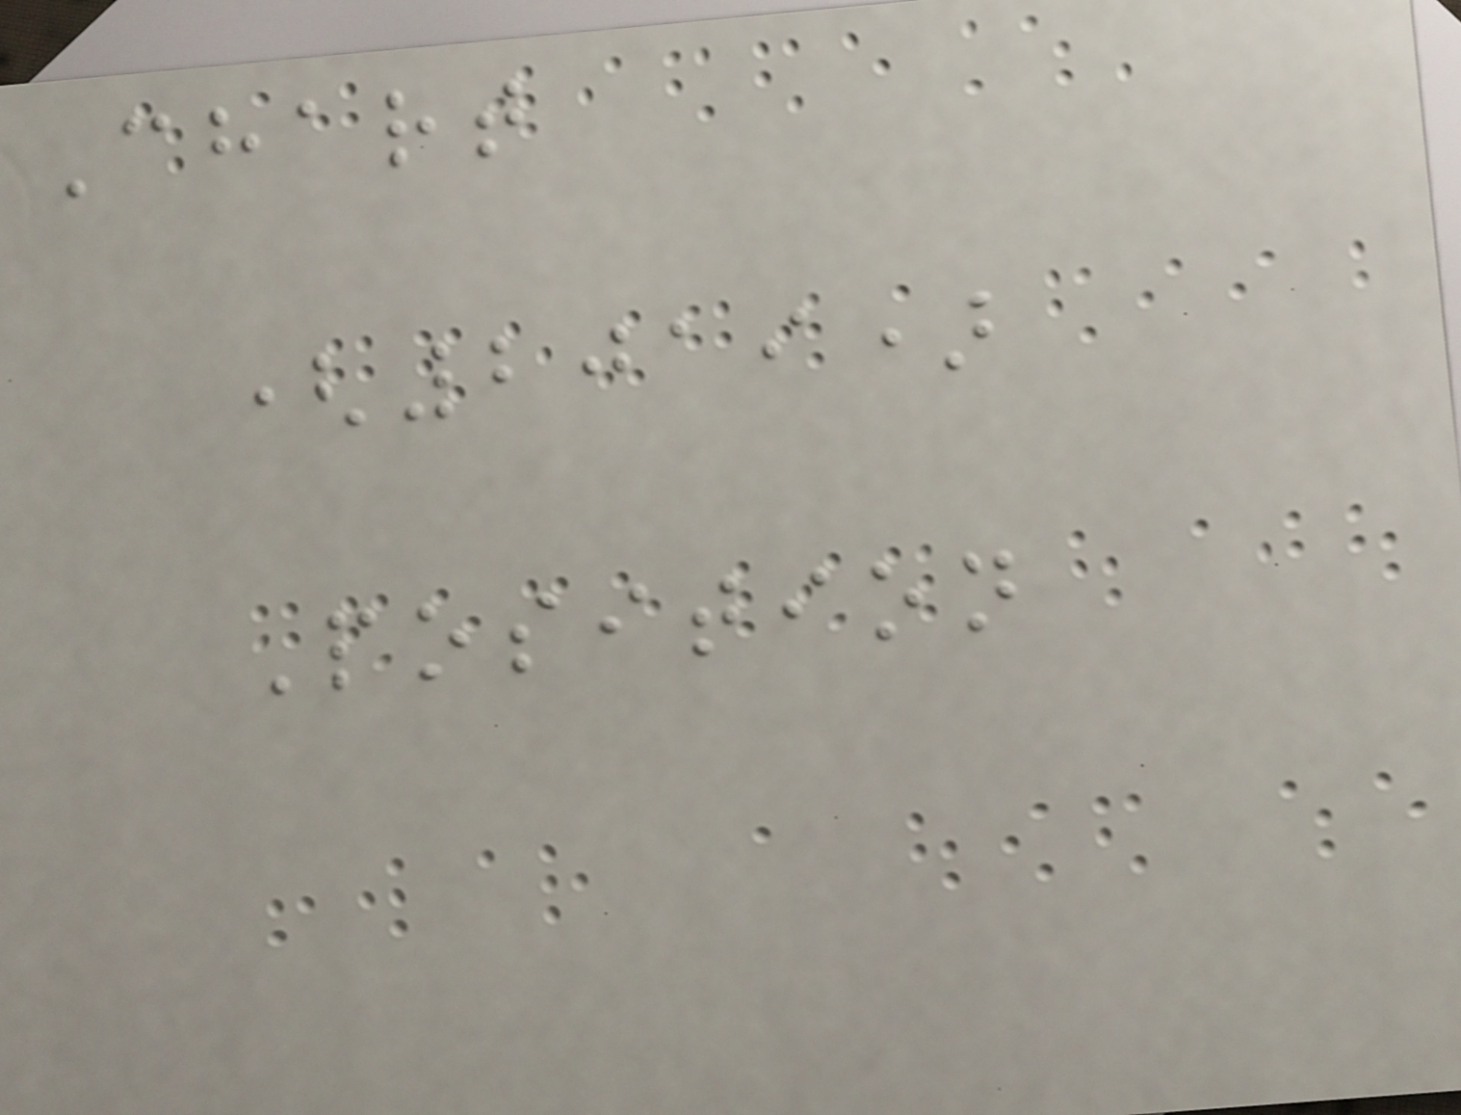Chart
(2019)
Position
